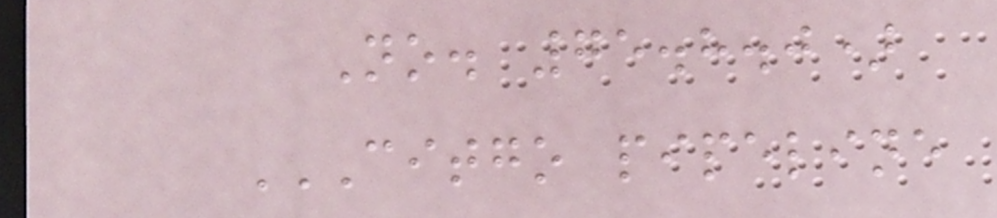No. 75.8.0)
CITGO PIPELINE
